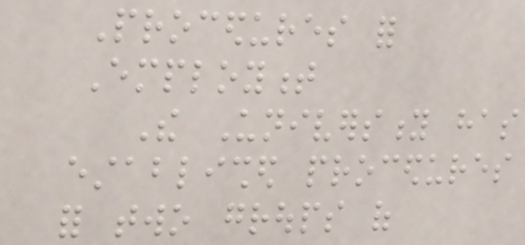Procedures for
Employment
The University has
established procedures
for two groups of
